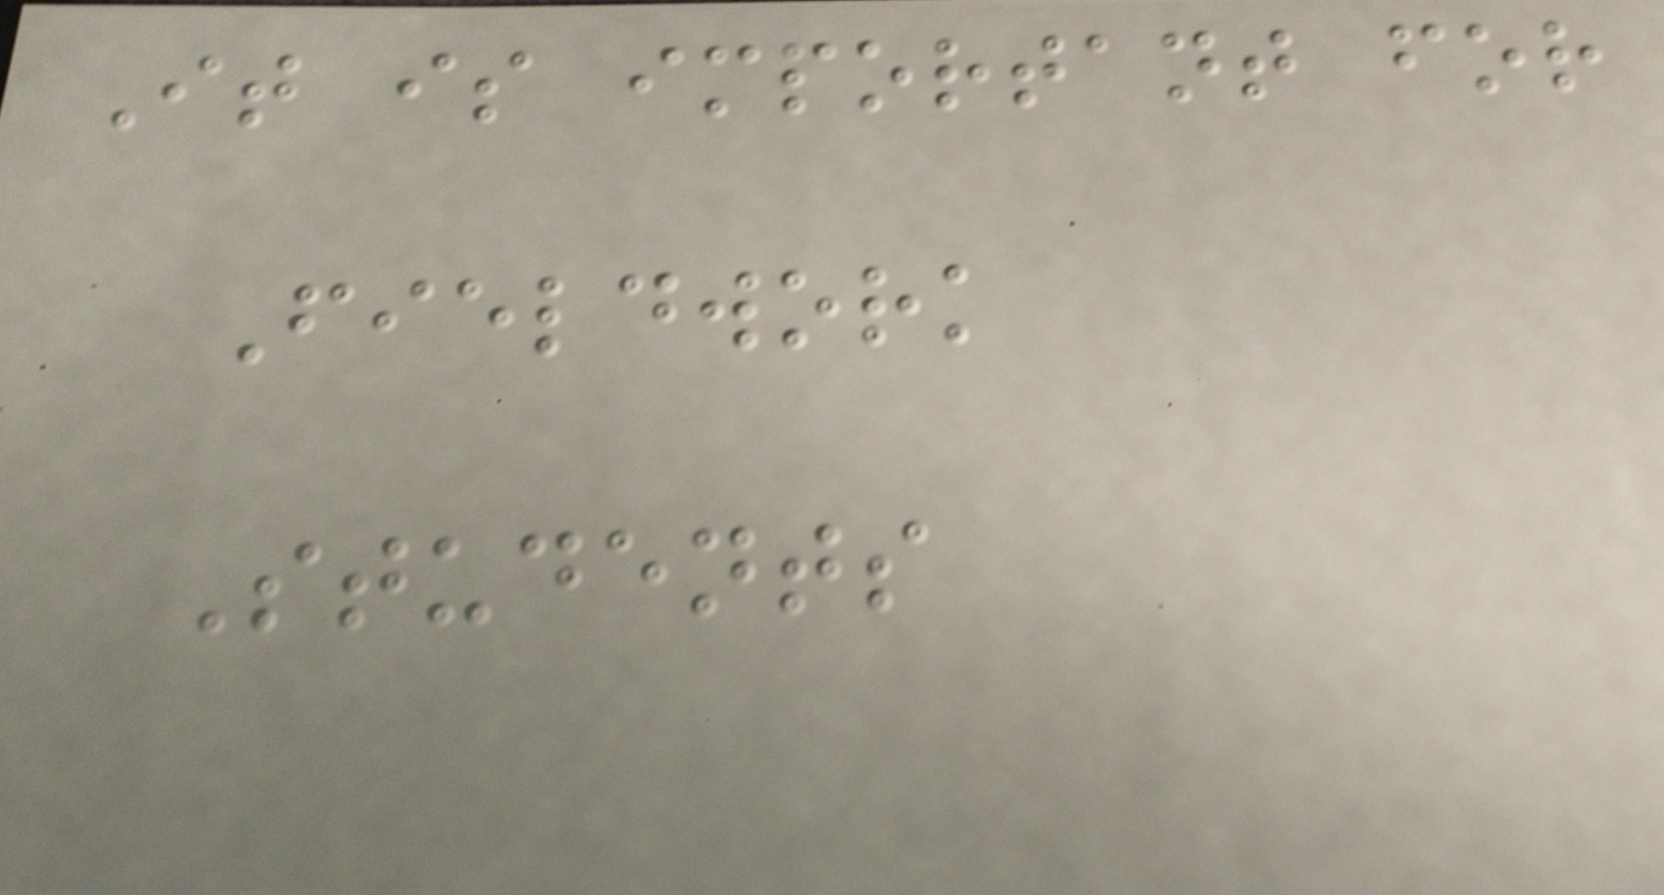It is important for
Fieldwork
Students
